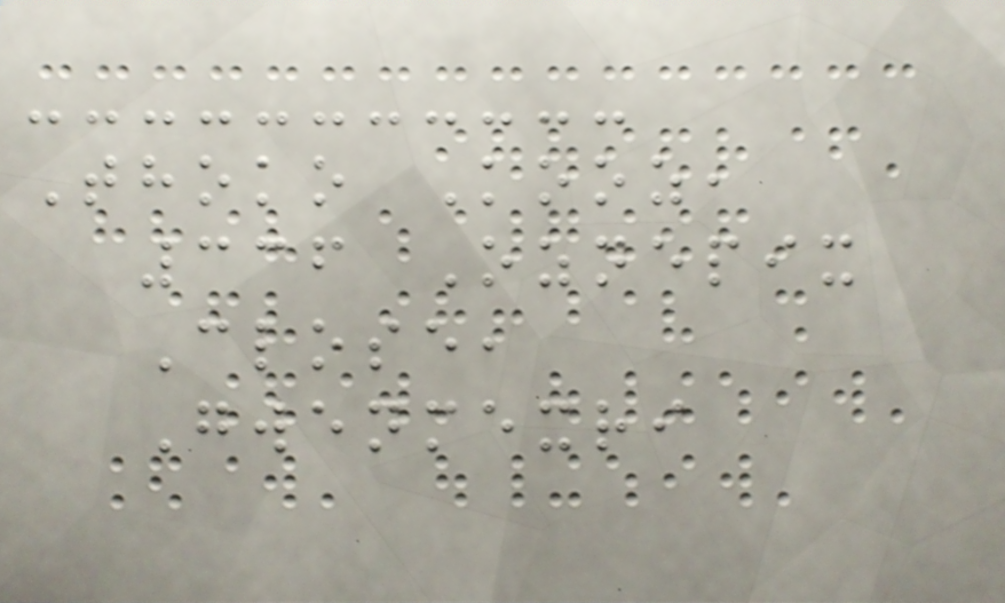Thoko Kooz,
336 Oznepix
Close,
Gwenmexri
